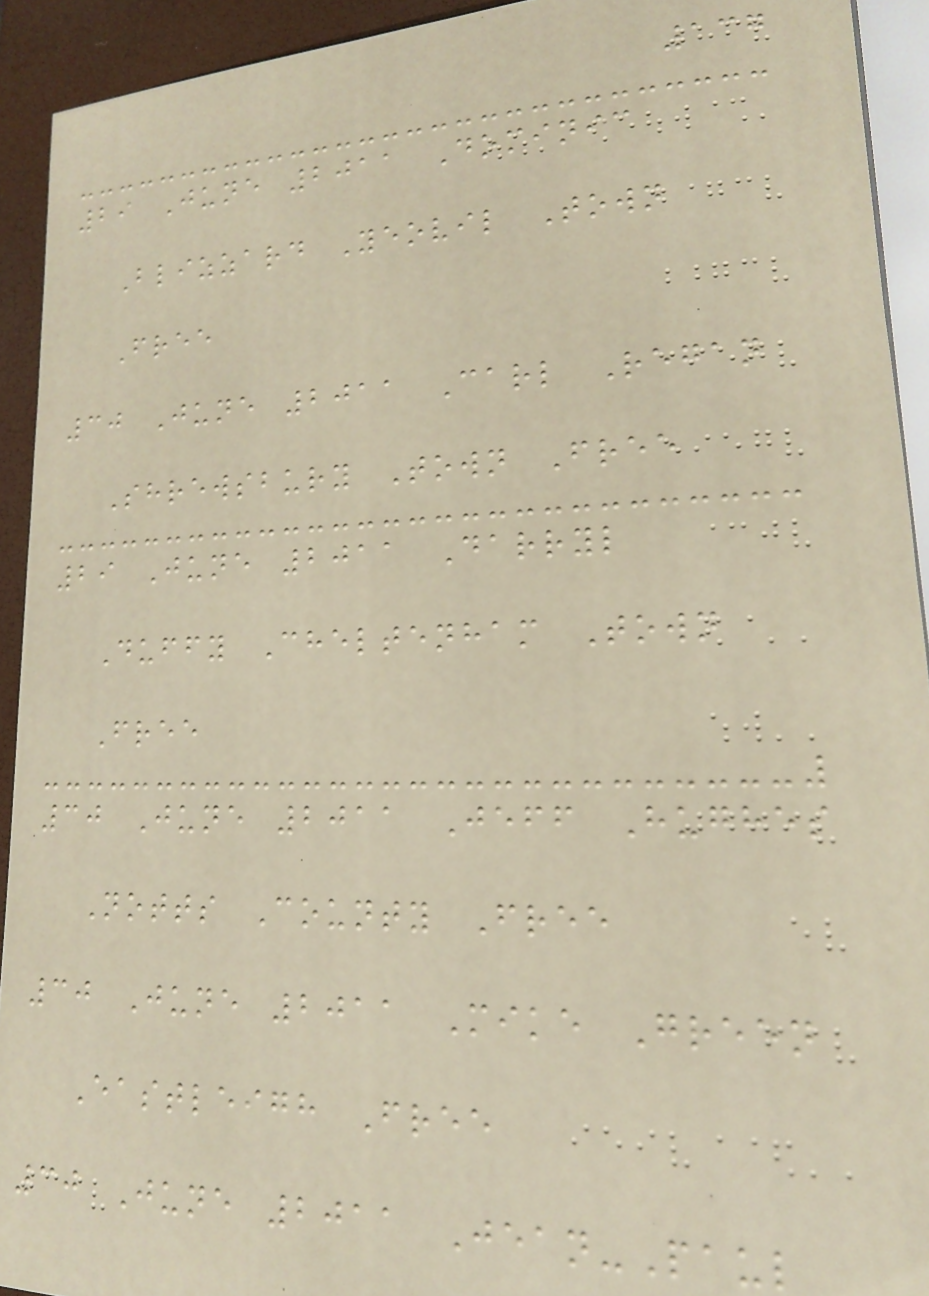137
29 June 2011 Dominic
Blizzard Yeovil Town
Free
30 June 2011 Carl Regan
Shrewsbury Town Free
29 June 2011 Darryl
Duffy Cheltenham Town
Free
30 June 2011 Jeff Hughes
Notts County Free
30 June 2011 Mike Green
Eastleigh Free
30 June 2011 Jean-Paul
